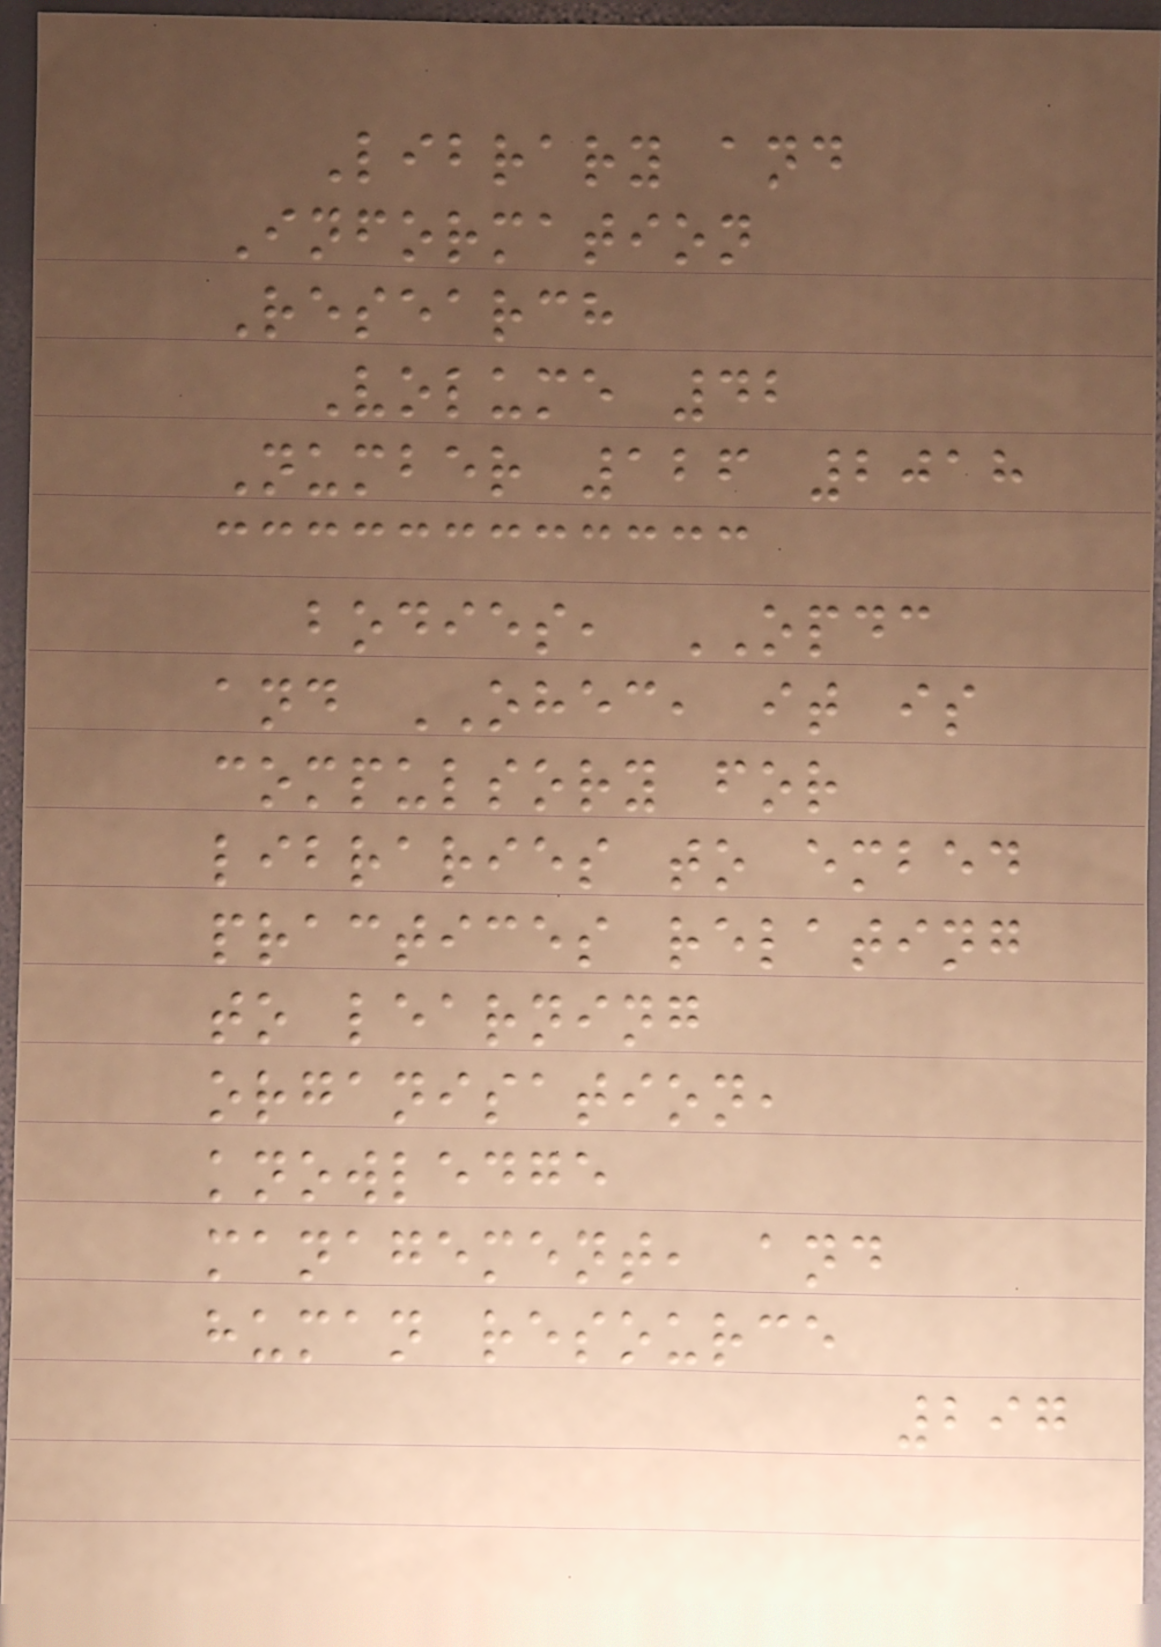Library and
Information
Research
Volume 42
Number 126 2018
bodies, OPDC
and OHEC, it is
compulsory for
libraries to embed
practices relating
to learning
organisation,
knowledge
management, and
human resource
297
